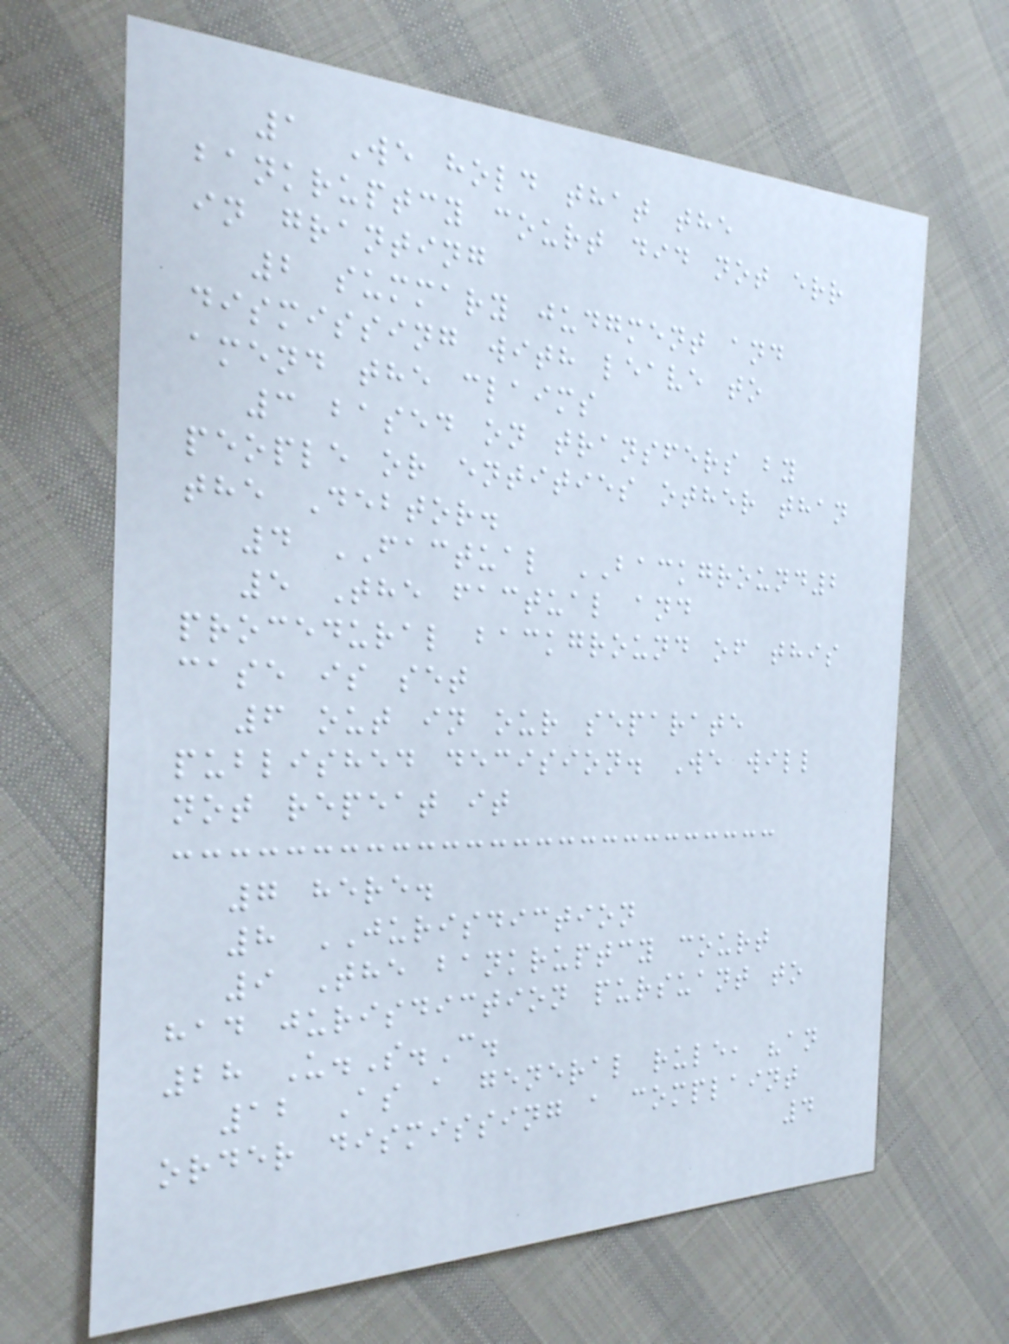1 We hold that the
bankruptcy court did not err
in granting
2 summary judgment and
dismissing with leave to
amend the claims
3 based on transfers by
people or entities other than
the Debtor.
4 FACTUAL BACKGROUND2
5 The factual and
procedural background of this
case is set
6 out in our separate
published decision. We will
not repeat it
7 here.
8 JURISDICTION
9 The bankruptcy court
had jurisdiction pursuant to
28 U.S.C.
12 As a general rule, "an
order dismissing a complaint
4
